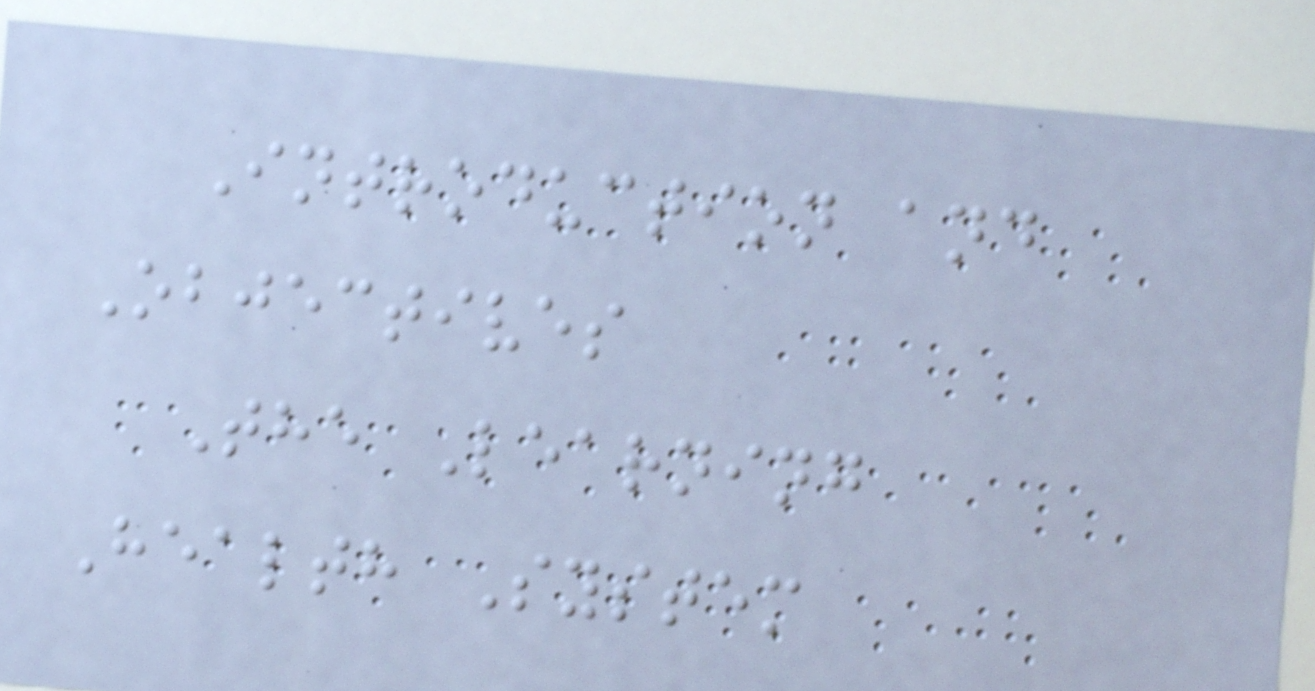Introduction and
Objectives
The Learning
Health System
